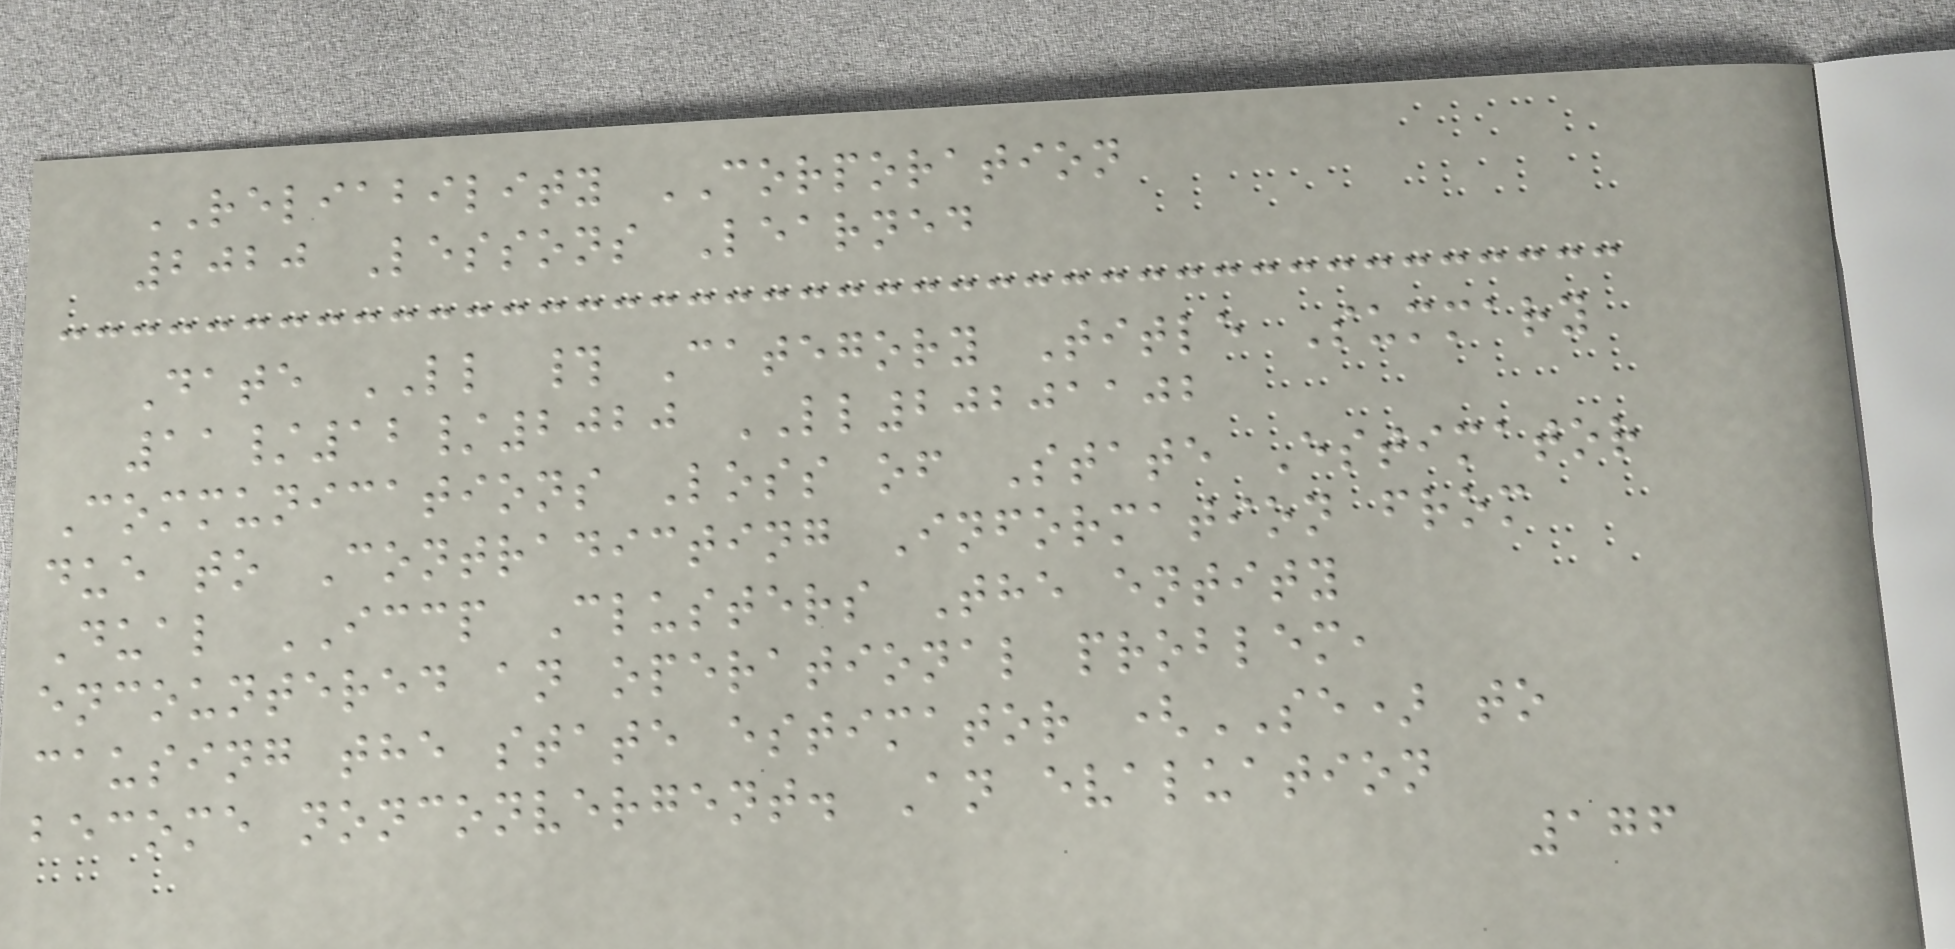RELIABILITY CORPORATION
2020 Lessons Learned
Date LL # Category Title Summary
11/12/2020 LL20201102
Communications Loss of State Estimator
due to Contradicting Information from
Dual ICCP Clusters The entity
encountered an operational problem,
causing the state estimator (SE) to
become nonconvergent. An evaluation
176
